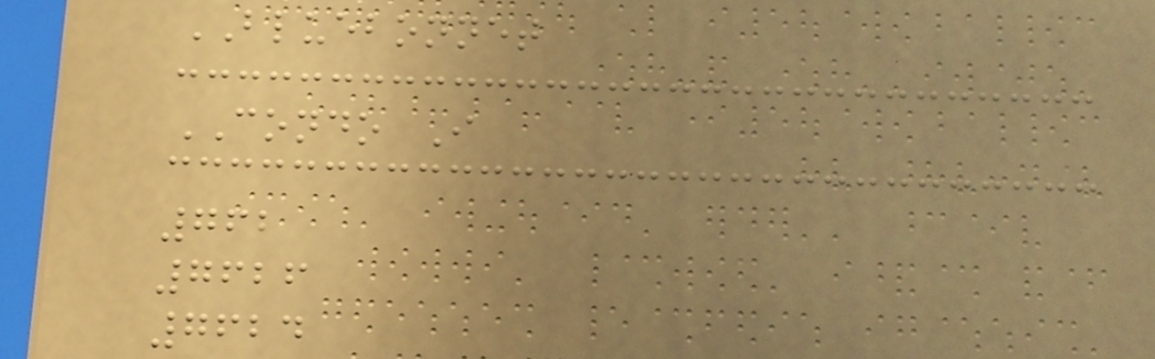BLUEBONNET
CONDO I
762
7626
7624
